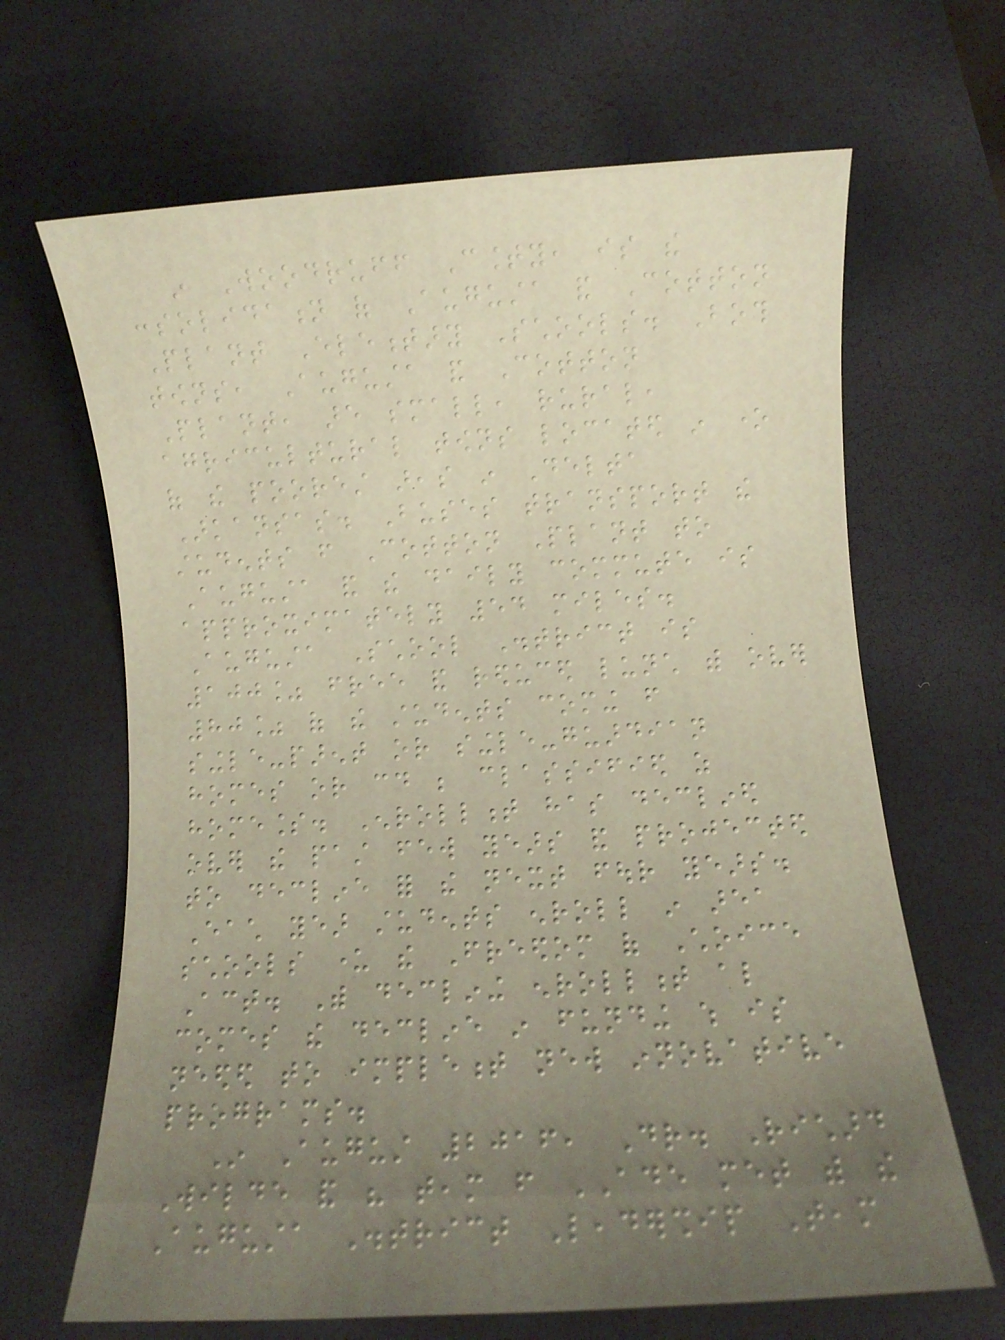in Woodruff County, is the
consolidation of Augusta and Cotton
Plant Elementary Schools. Both
towns, Augusta and Cotton
Plant, are small, rural,
agricultural towns located in one
of the poorest areas in Delta
Arkansas. Buses transport the
students from Cotton Plant to
Augusta and the daily commute is
approximately 54 miles.
Augusta School District is
100% free and reduced lunch with over
80% of the students coming from
single-parent or single-guardian
homes or could be classified as
homeless. Enrollment has declined
over the past few years and projected
to decline for the next four years.
Each year students enroll in area
schools under the Freedom of Choice
Act. With declining enrollment also
comes the decline in funding which is
needed to implement new innovative
programs.
In August 2016, Dr. Richard
Wilde and his team from ADE met with the
Augusta District Leadership Team
